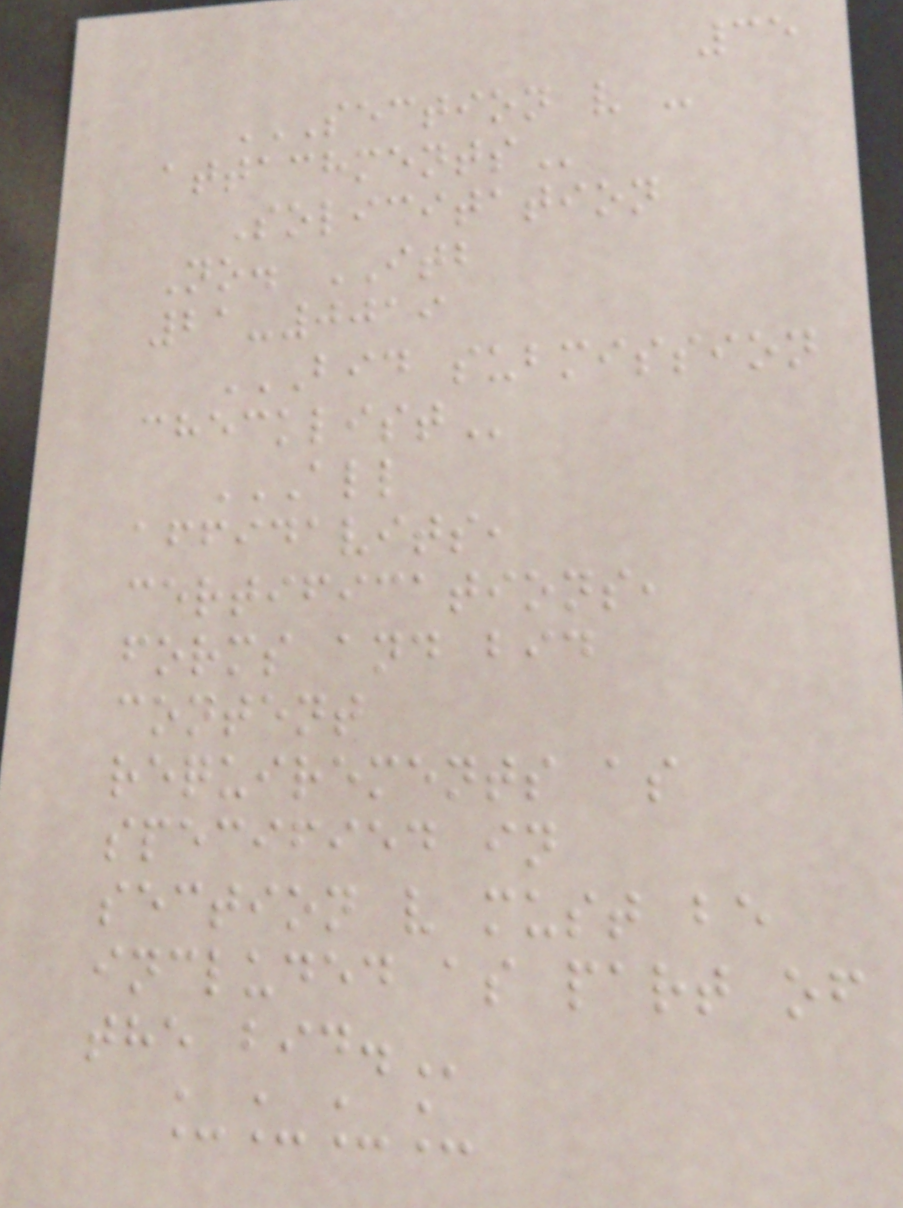35
SECTION V -
ATTACHMENTS
Solicitation
No. ITB
21-0019
BID SUBMISSION
CHECKLIST
ALL
AFFIDAVITS,
CERTIFICATIONS,
FORMS AND BID
CONTENT
REQUIREMENTS AS
SPECIFIED IN
SECTION V MUST BE
INCLUDED AS PART OF
THE BID.
____
